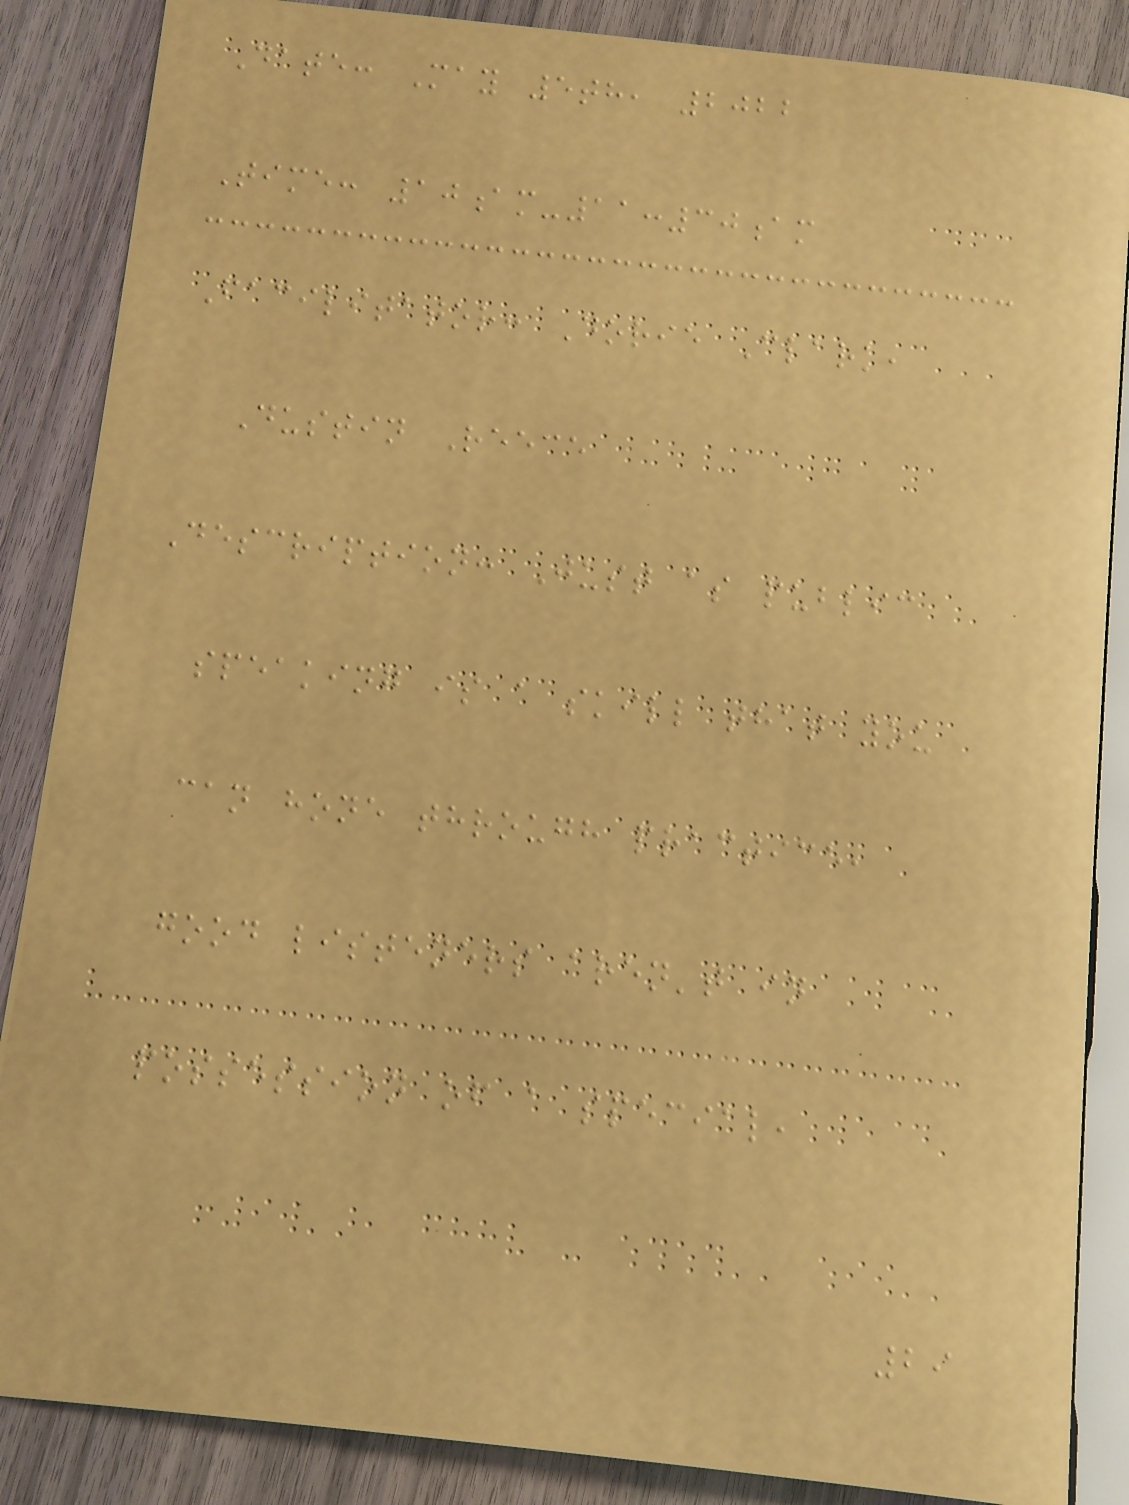Date: May 5th, 2022
Time: 10am-11:30am
Facilitator: Dorie Clark,
Dustin Reece
Description: Just as public
speaking is a skill that you
can hone through practice,
good listeners aren't in
possession of a special,
29
